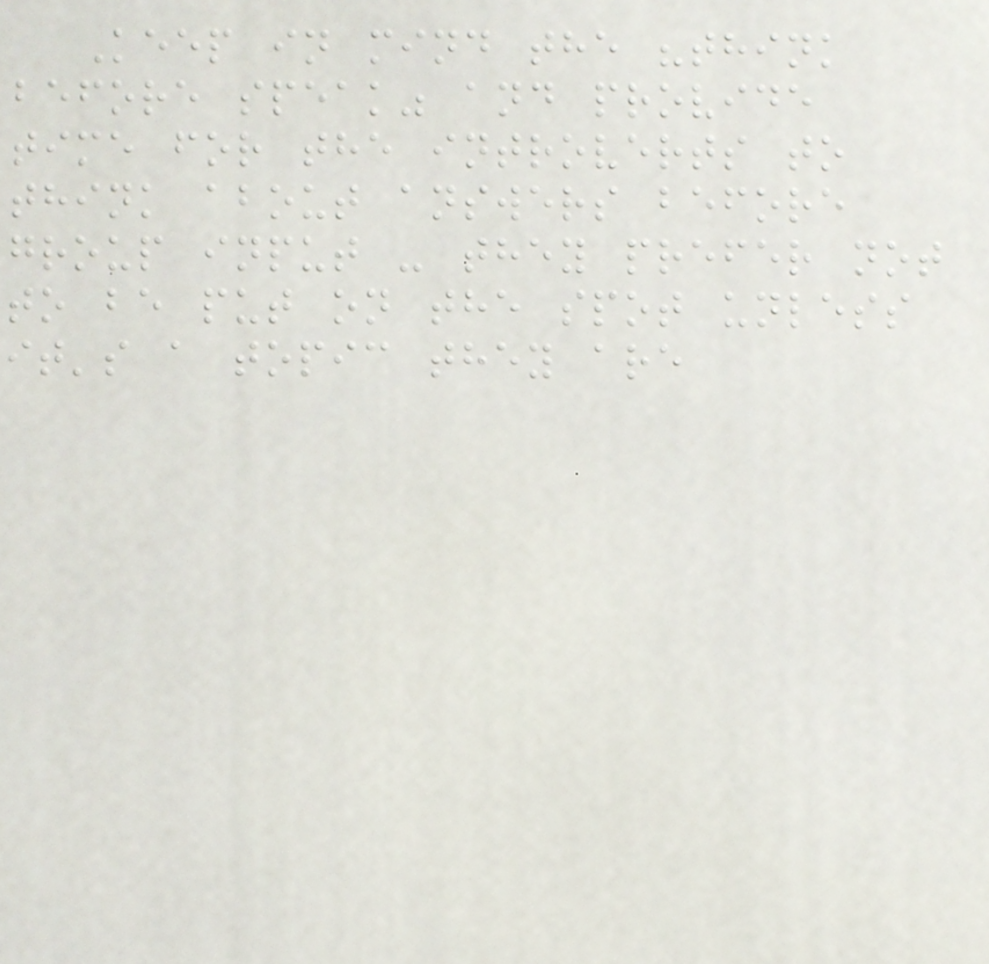Keep in mind the "think
before speak" and provide
time for the introverts to
think about answers before
group input - they prefer not
to be put on the spot unless
it's a topic they are
